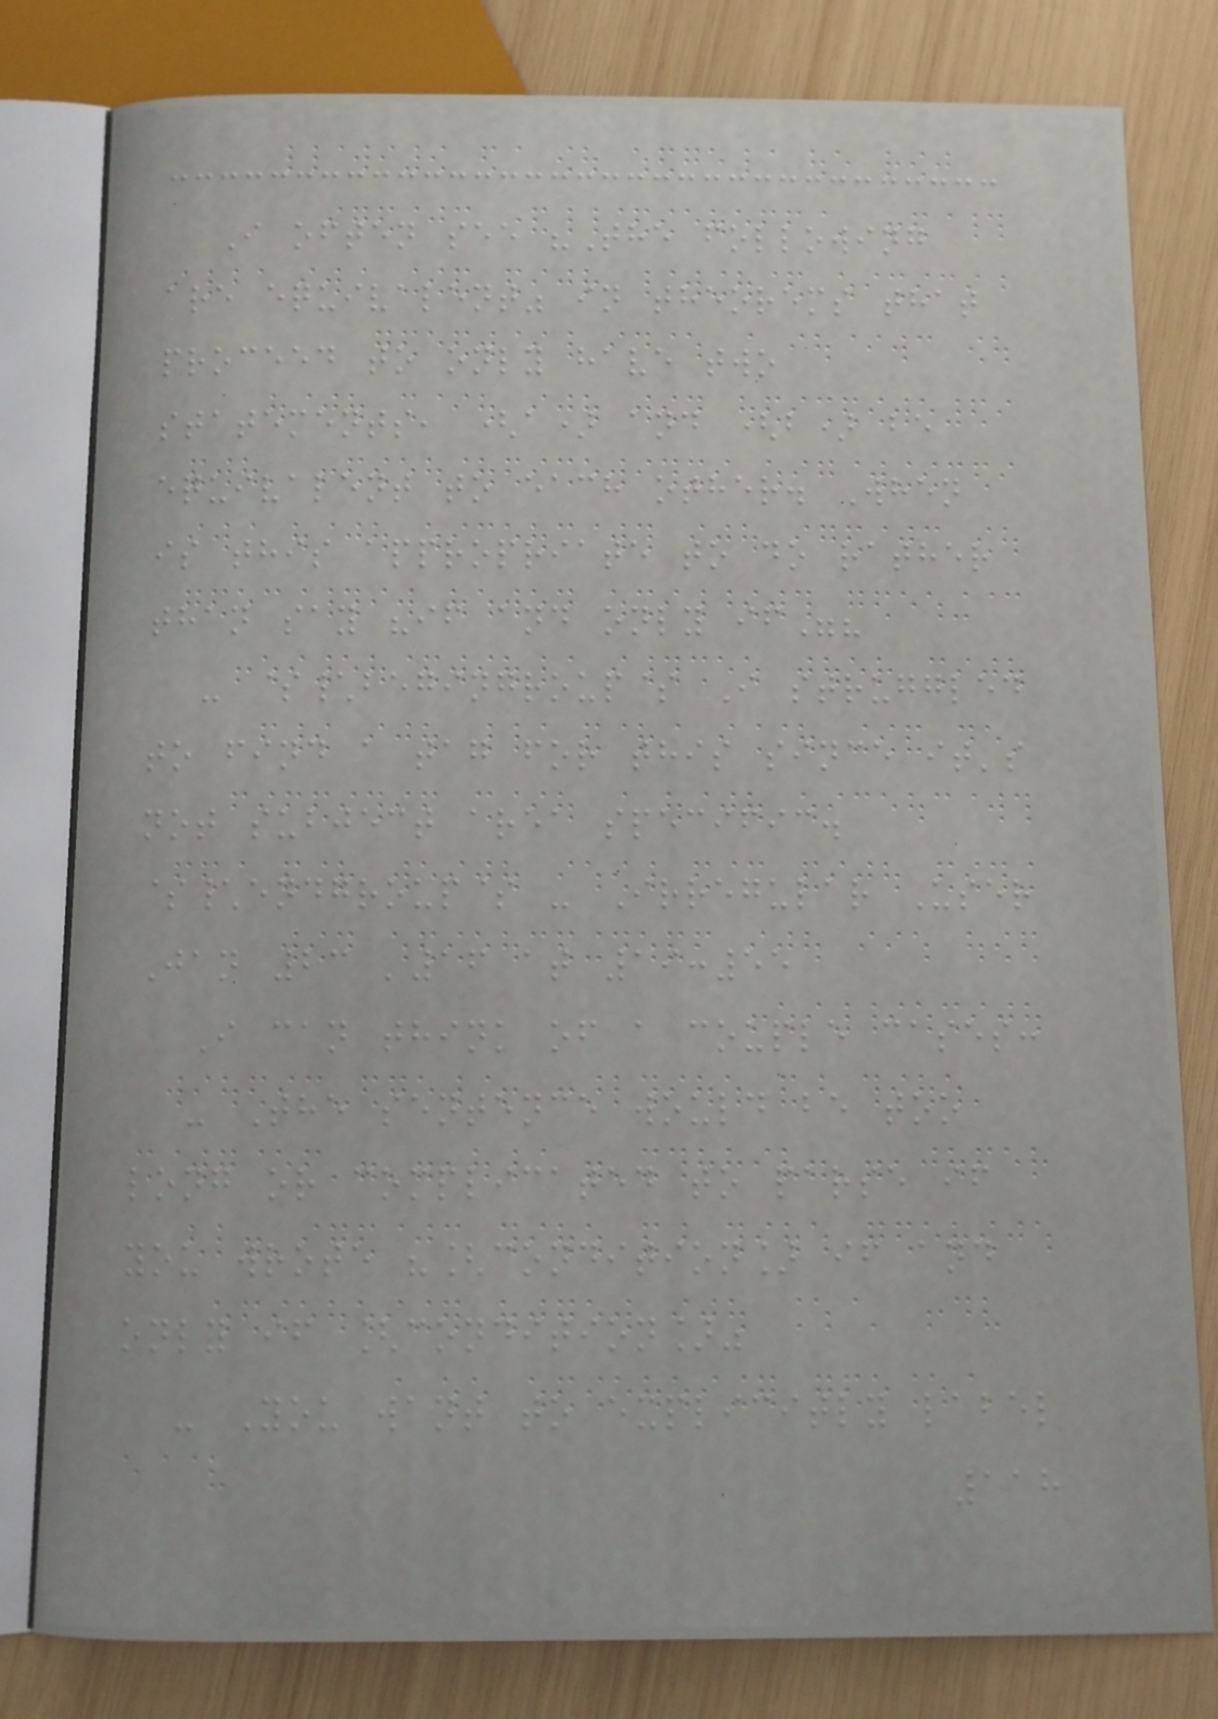I often see "The following
are equivalent" in theorems that
proceed to only have two
statements, (a) and (b) be
equivalent to each other. When
is this appropriate to do rather
than say "if and only if"?
- $\begingroup$ I struggled
to find a tag for this since it's
not subject area specific.
$\endgroup$ - Irregular User
Jan 23 '16 at 19:55
I can think of a couple cases:
- The sentence would be too
long or complicated to parse if
you wrote "[condition] if and
only if [condition]"
- You want to explicitly label
118
